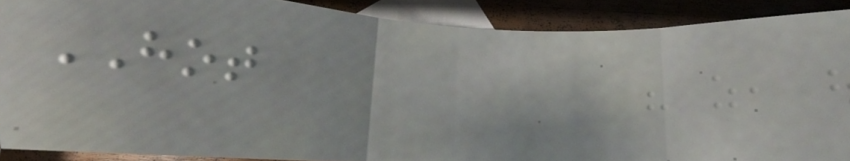HOT
